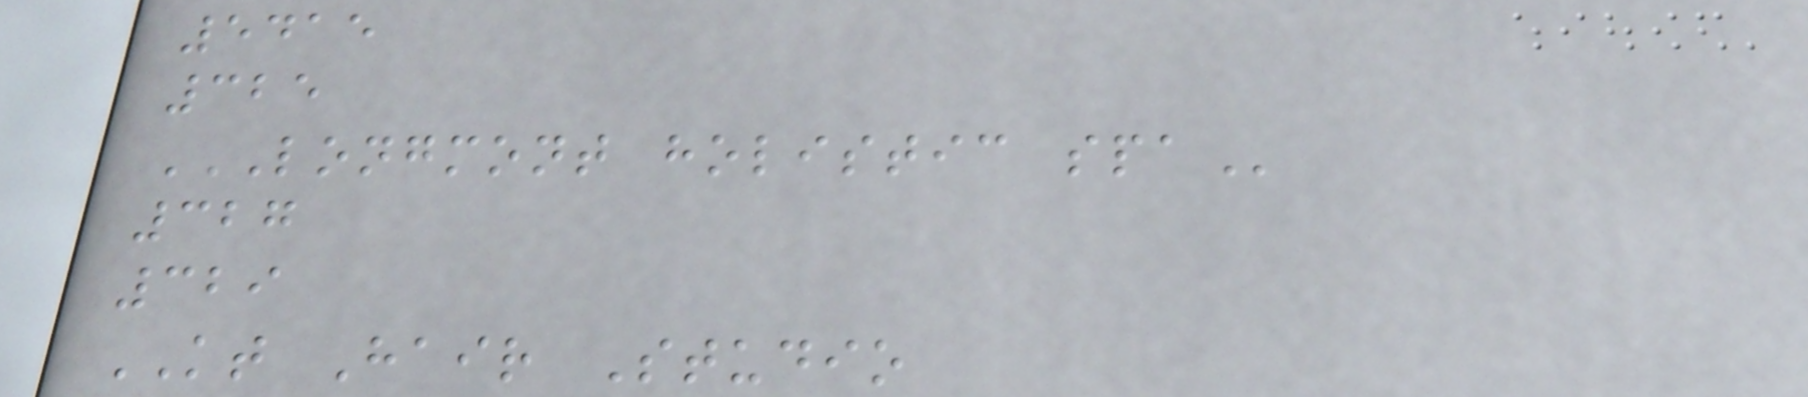5415
325
LONGMONT HOLISTIC SPA
327
329
KT Hair Studio
